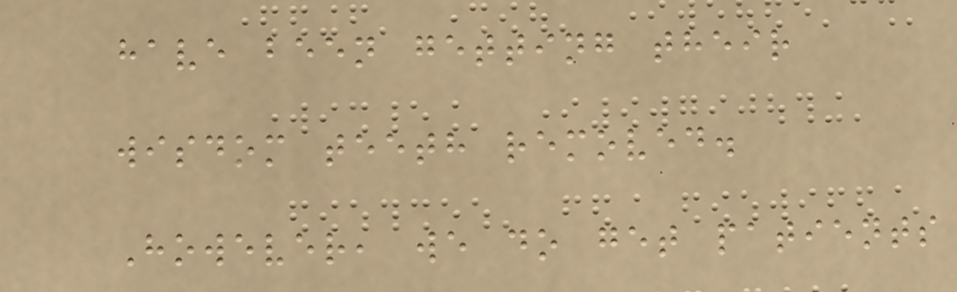have been getting their
wisdom teeth removed.
However, we do get patients
